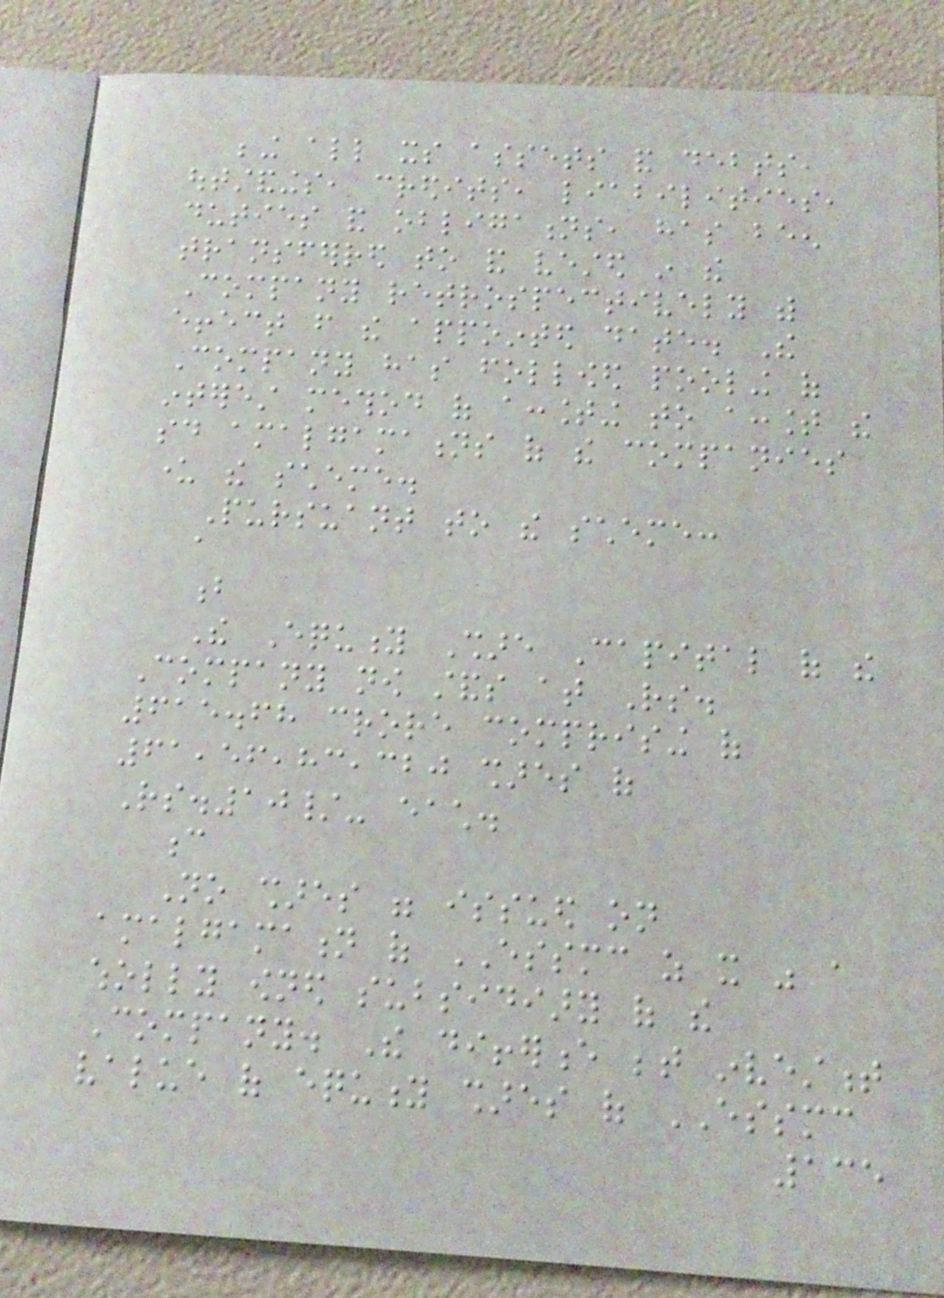being all its assets and debts,
outstandings, credits, liabilities,
duties and obligations, has been
transferred to and vested in the
Company retrospectively with
effect from the appointed date. The
Company has followed pooling of
interest method of accounting to account the
said amalgamations of the companies
under the scheme.
Pursuant to the scheme:
a
b
The Equity Share Capital of the
Company now stands at Rs.
615.68 crore comprising of
61,56,83,320 shares of
Rs.10/- each.
c
No shares were issued on
amalgamation of ESSMC as it was a
wholly owned subsidiary of the
Company. The difference between investment
value of equity shares of ESSMC
135
